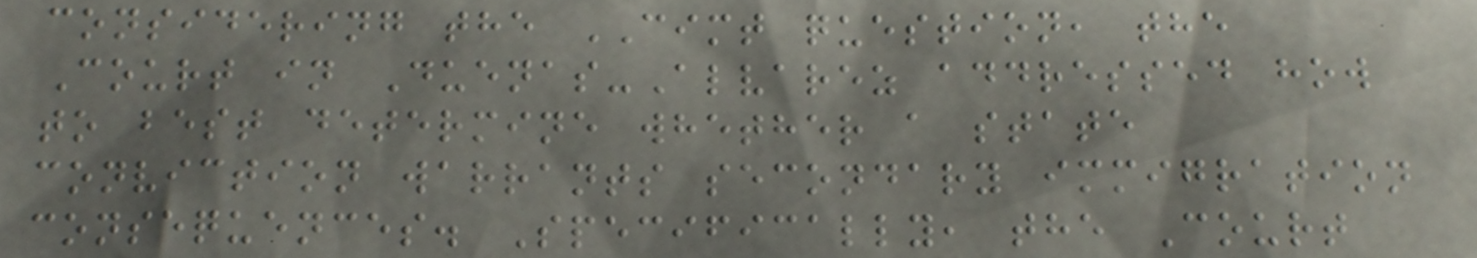considering the CIMT question, the
Court in Duenas-Alvarez addressed how
to best determine whether a state
conviction warrants secondary immigration
consequences. Specifically, the Court
